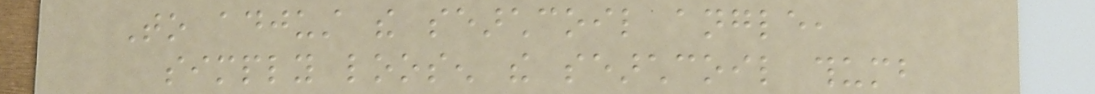To adjust the searchcoil angle,
simply loosen the searchcoil thumb
